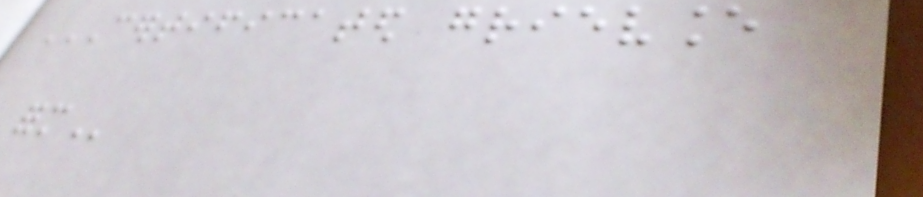CERTIFICATED GRIEVANCE
FORM
